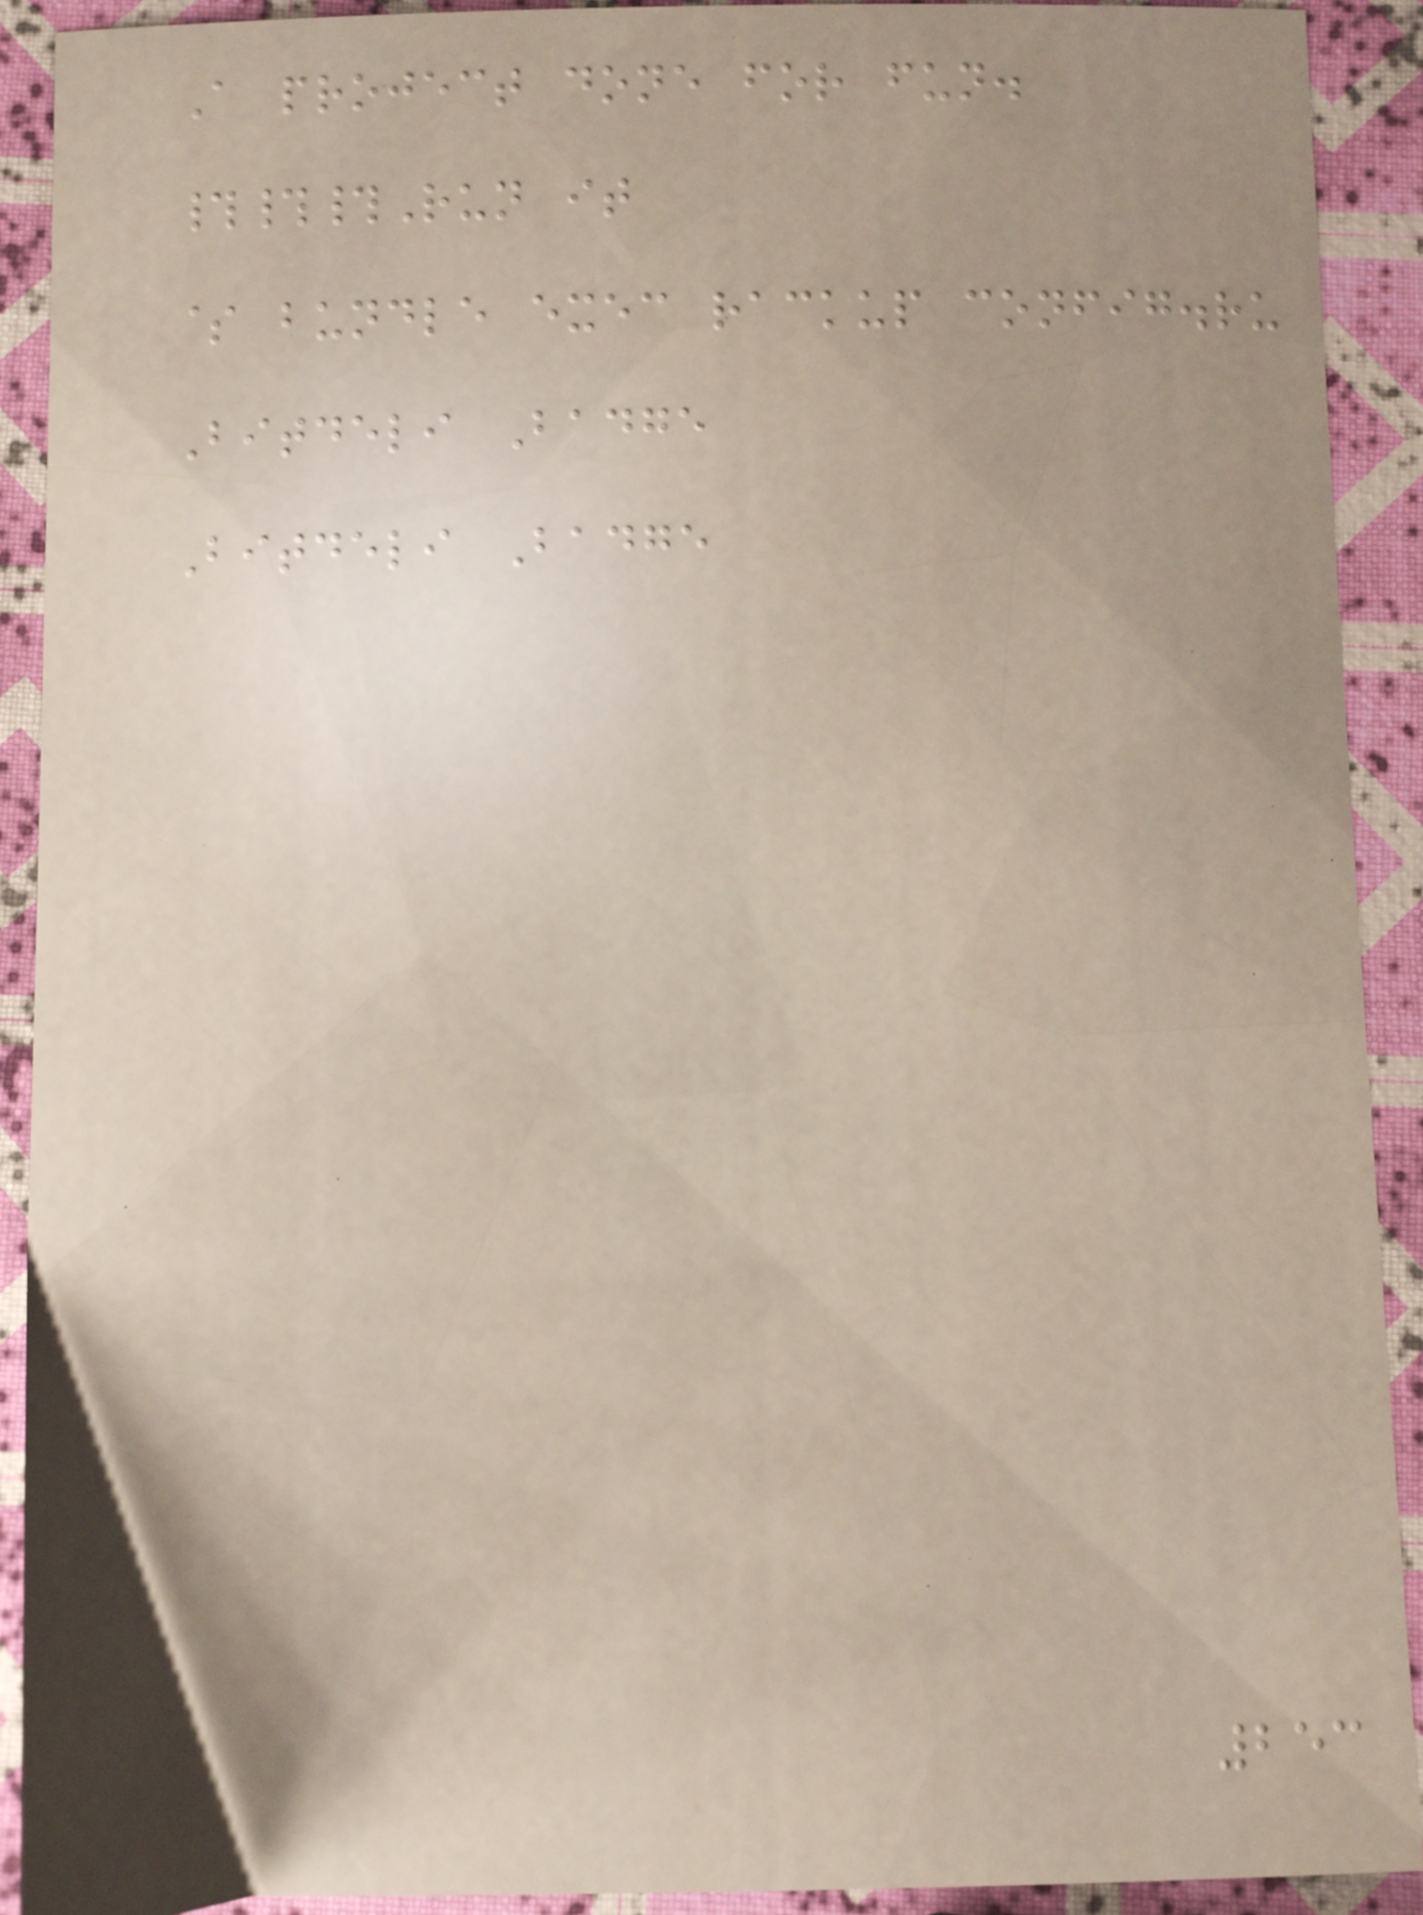A project done for fun.
###Run it
$ bundle exec rackup config.ru
Bitdeli Badge
Bitdeli Badge
253
